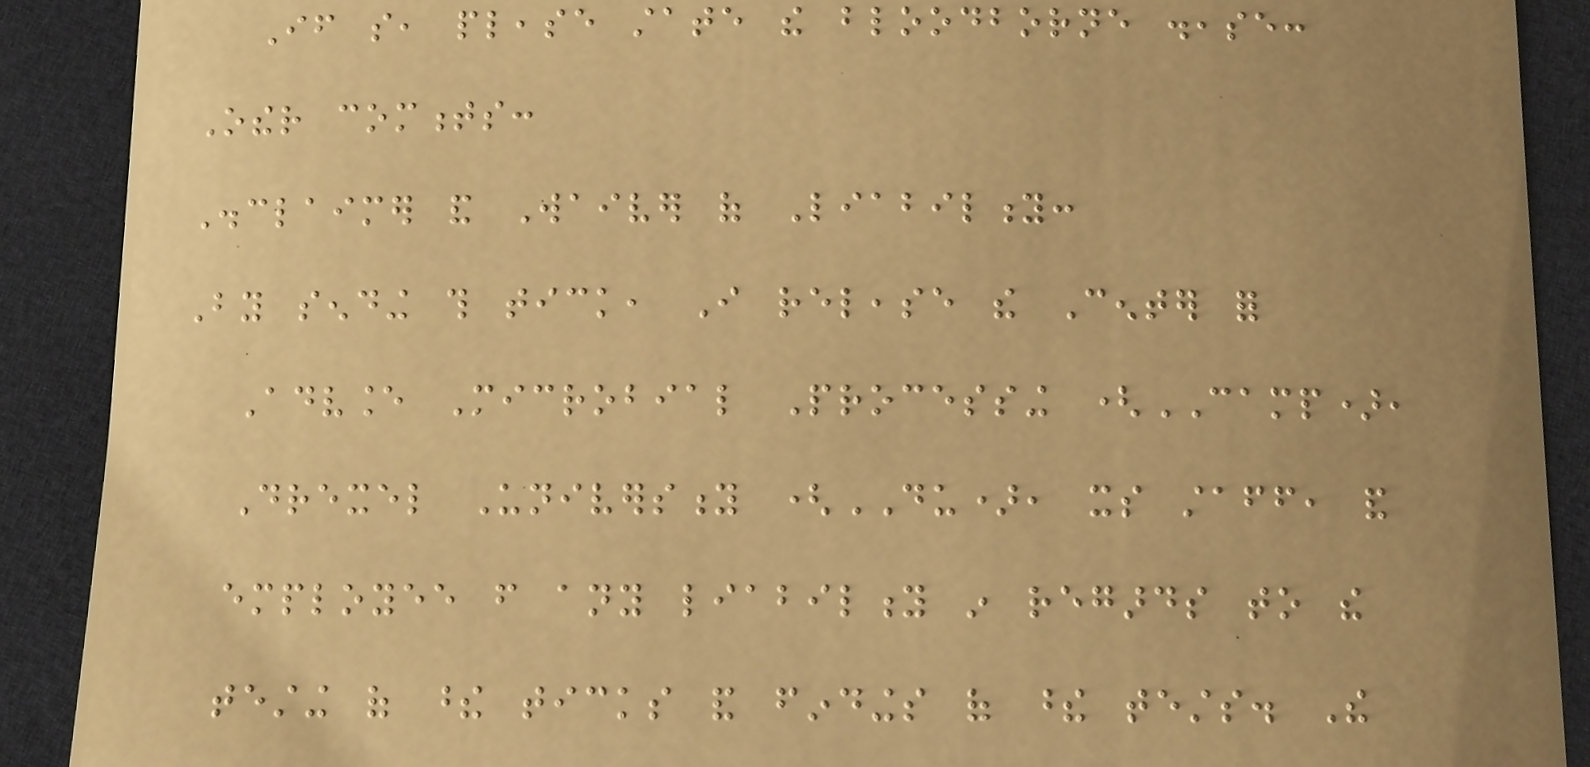If so, please state the bloodborne disease:
Other comments:
Disclaimer and Waiver of Liability:
By sending this tick, I release the Center for
Advance Microbial Processing (CAMP),
Drexel University (DU), its staff, and
employee from any liability in regards to the
testing of these ticks and findings of these tests. The
